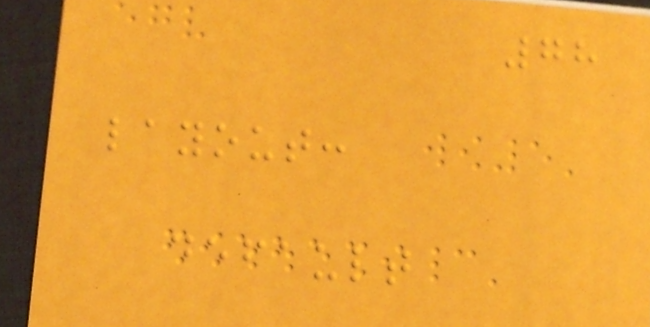78
layout:
default
